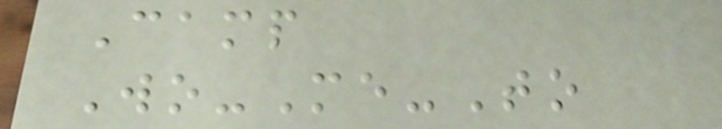Camp
Wo-Me-To
